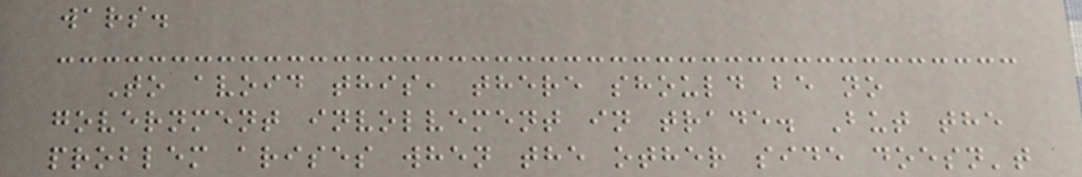wars.
To avoid this, there should be no
government involvement in trade. But the
problem arises when the other side doesn't
